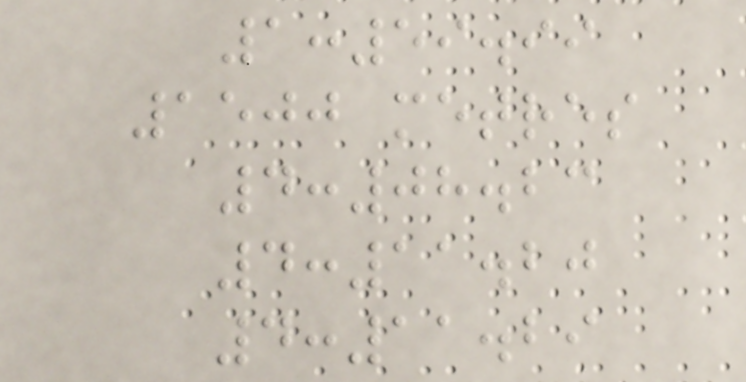1:59.99
1500 metres
4:08.23
4:11.20
4:11.29
